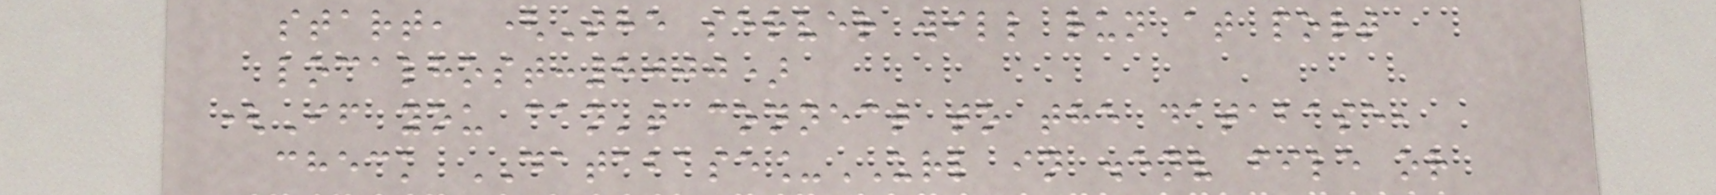start, (The server will run at port
localhost:8000)
(If you can't connect to the database,
check DATABASE_URL in .env file or
